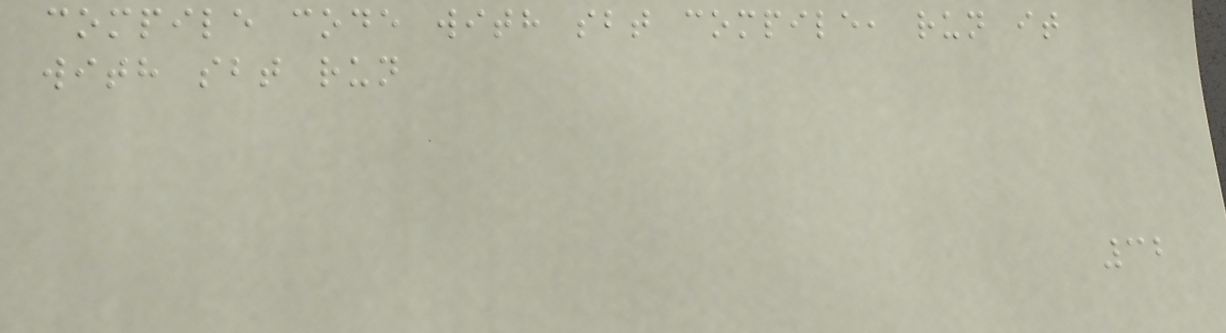compile code with sbt compile, run it
with sbt run
32
